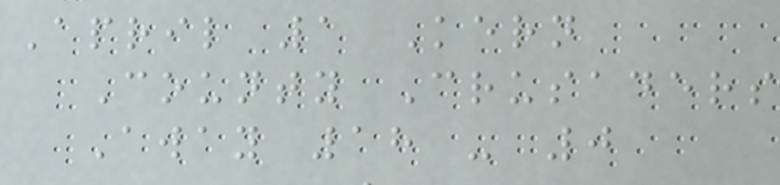April 1 Kern
County Crusaders
Away 18 - 0
